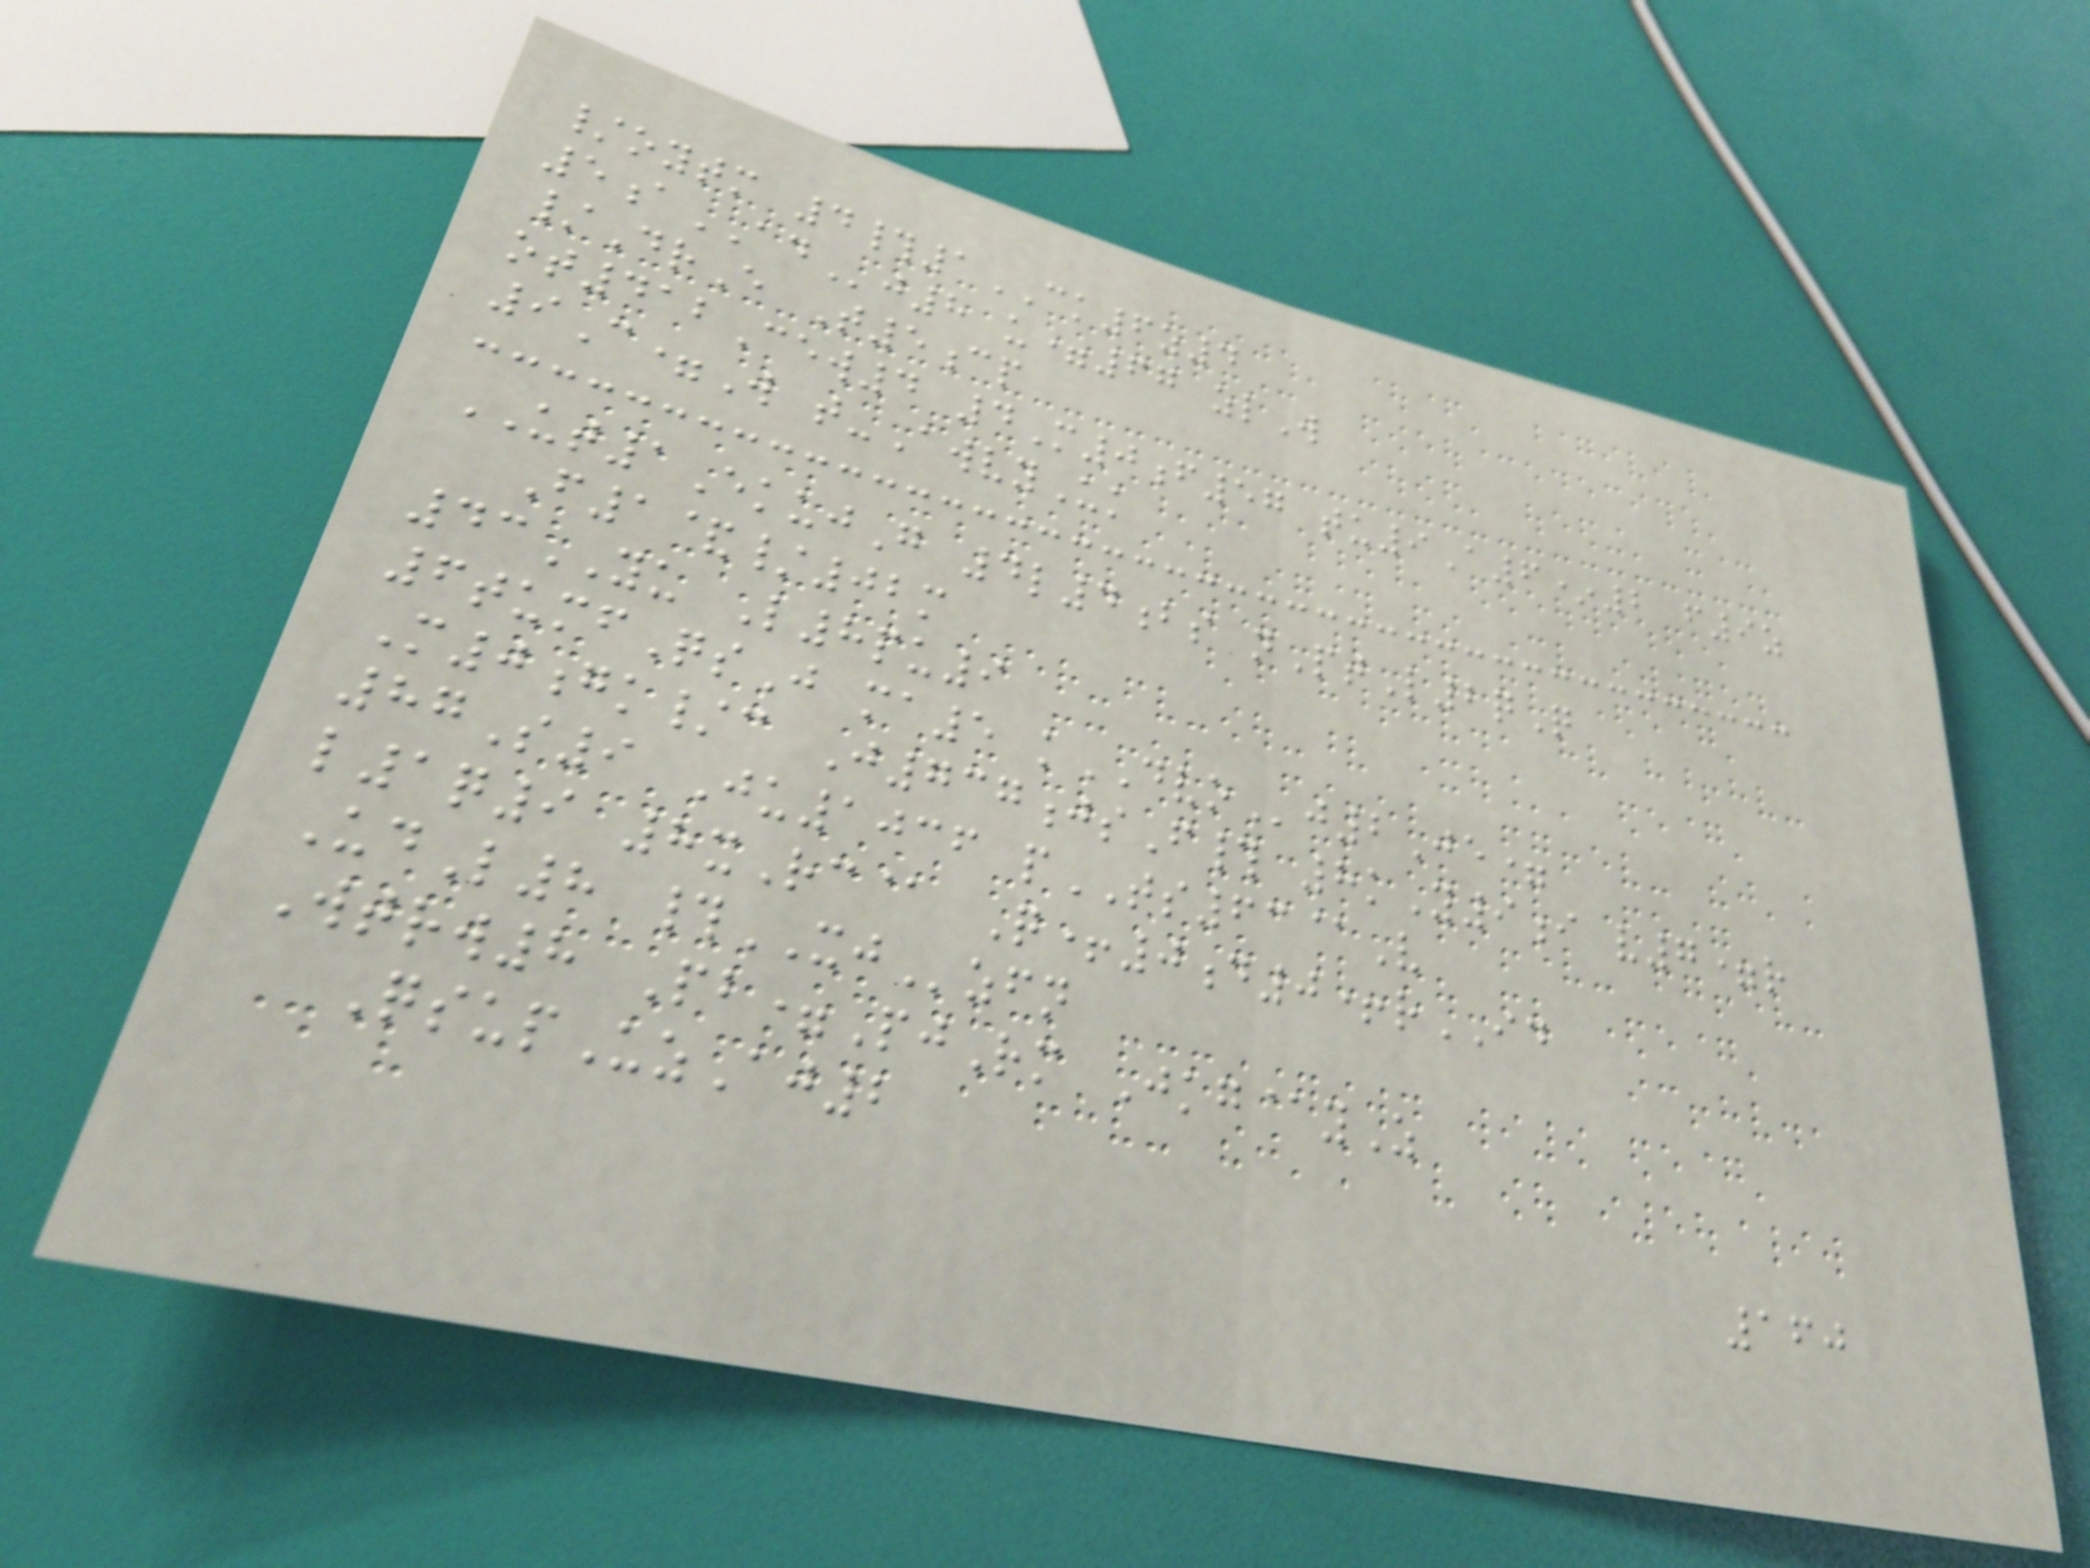/oytm 4#1CK6z4
5aADj8 u=67 zlW
/DrE T5cp
ot412Cew4 4M0f57 tu9A6*2 f9z
9C=W t-AwvyUk
UT1EkujG 4l4bs nPtL2qQ
F1&/02m
43YU L8pu9
6tumfQsJ ma5 kDVOj2Je=
M0gk/c J737jsF# 8kY9i v7=r
87S9 Ju1036 pTS63@V
l1q9 8xRc@ Q+0d0+rID
UdL8 #XJzfn
Wtrw8 Pb=PjRm Jkg@yZ
QsupUzAj2
160
